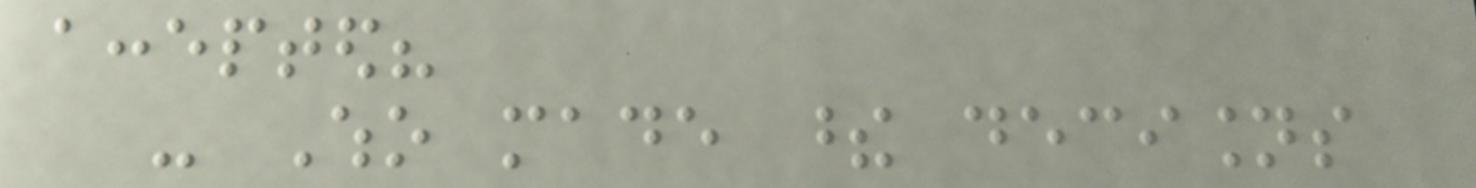accepted?
- Who made these decisions
